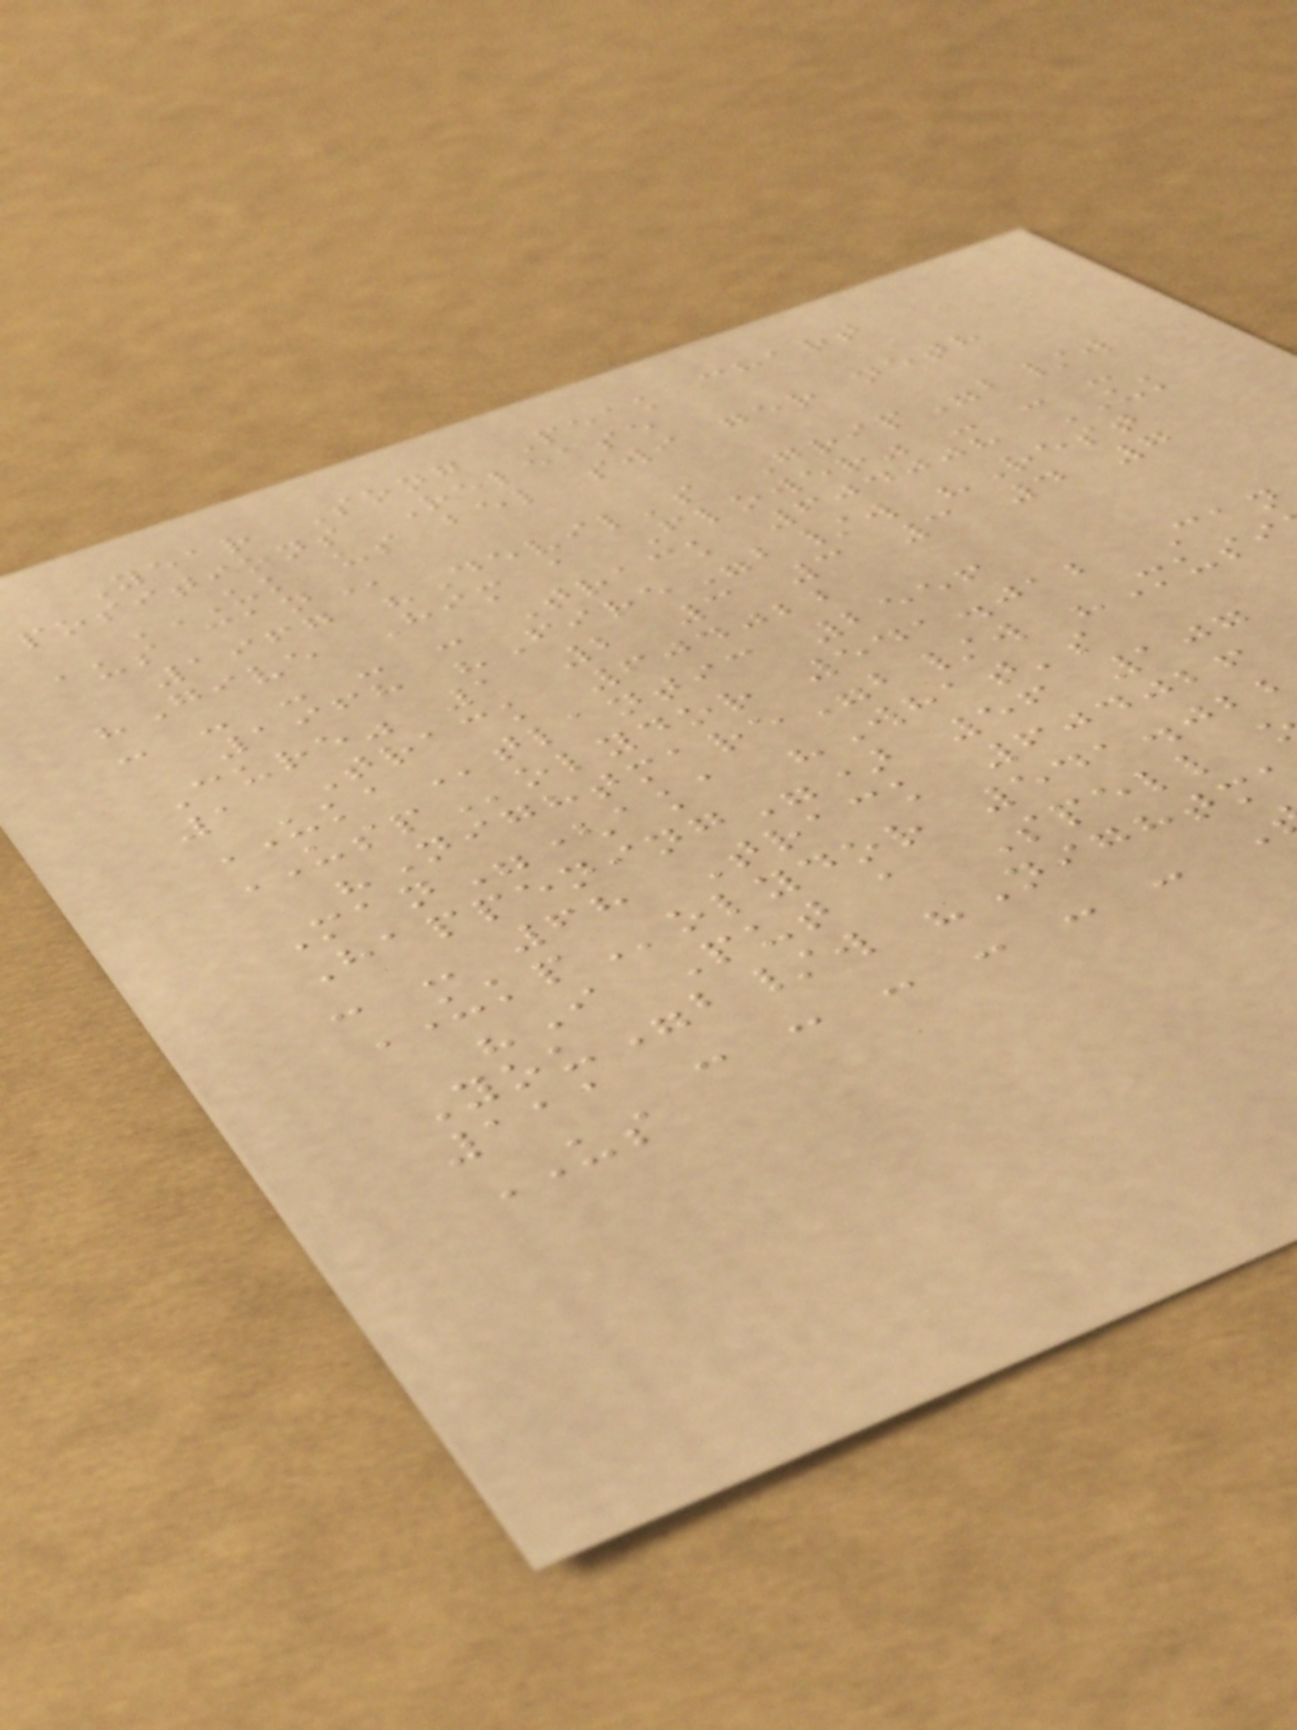Year Song Peak chart
positions Release
UK US BEL SWI GER NETH
1967 "Devil's Grip"b/w
"Give Him a Flower" - - -
- - - - - Track 604008 UK
1968 "Fire"b/w "Rest
Cure" 1 2 3 3 3 4 7
1 Track 604022
UKAtlantic 2556
USPolydor 541.012 Can
"Nightmare"b/w "Musi
Man"(aka "What's
Happening") 56 107
- - 68 Track 604026
UKPolydor 541.02
"I Put a Spell
You"b/w "Nightm
111 - - - - - -
US
